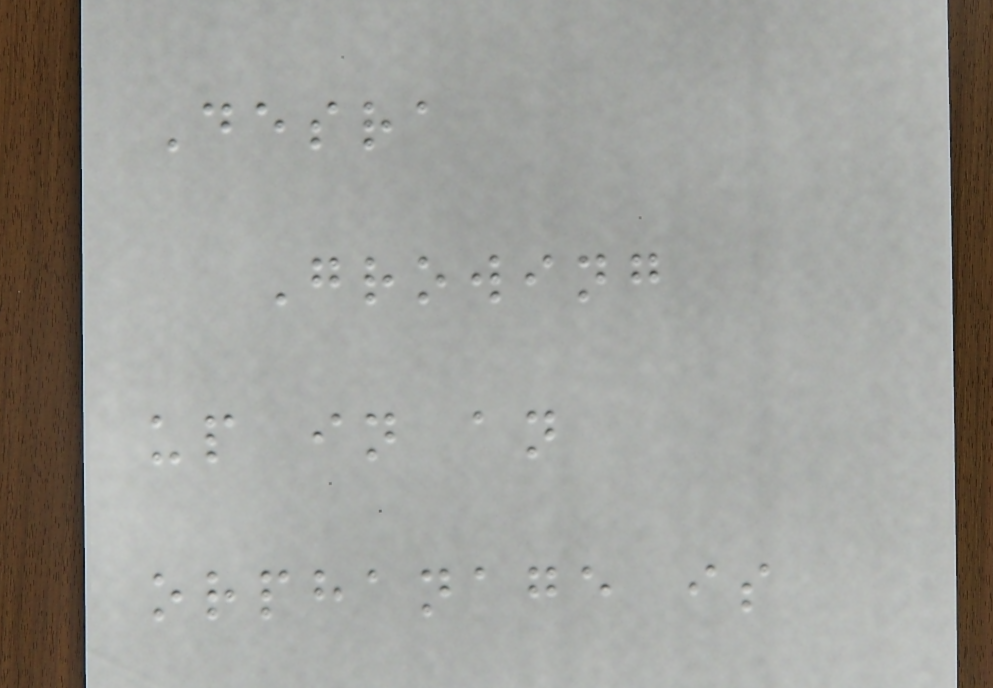Desra
Growing
up in an
orphanage is
